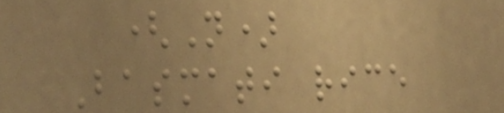(N)
Basmati rice
